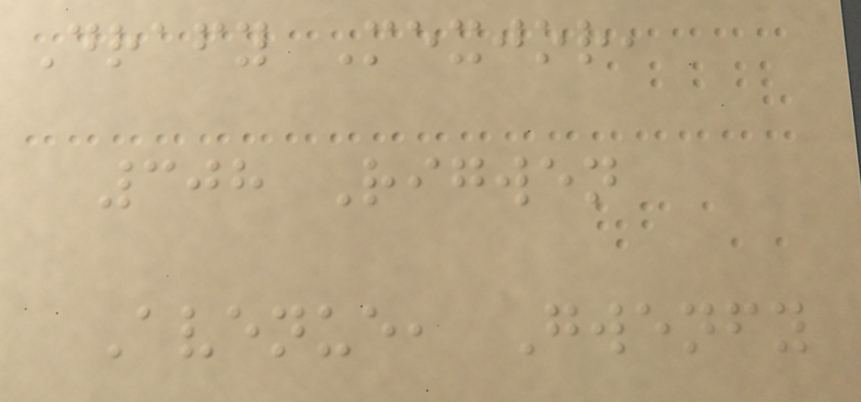Drafy Mexjor,
308 Rigwen
Avenue, Gwenfy
